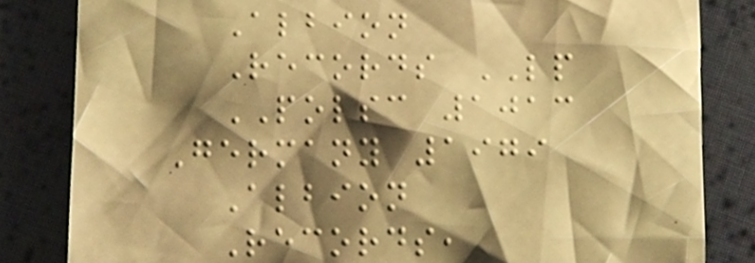Albion
Records LP
POLSC 1013
Germany 1979
Albion
Records,
